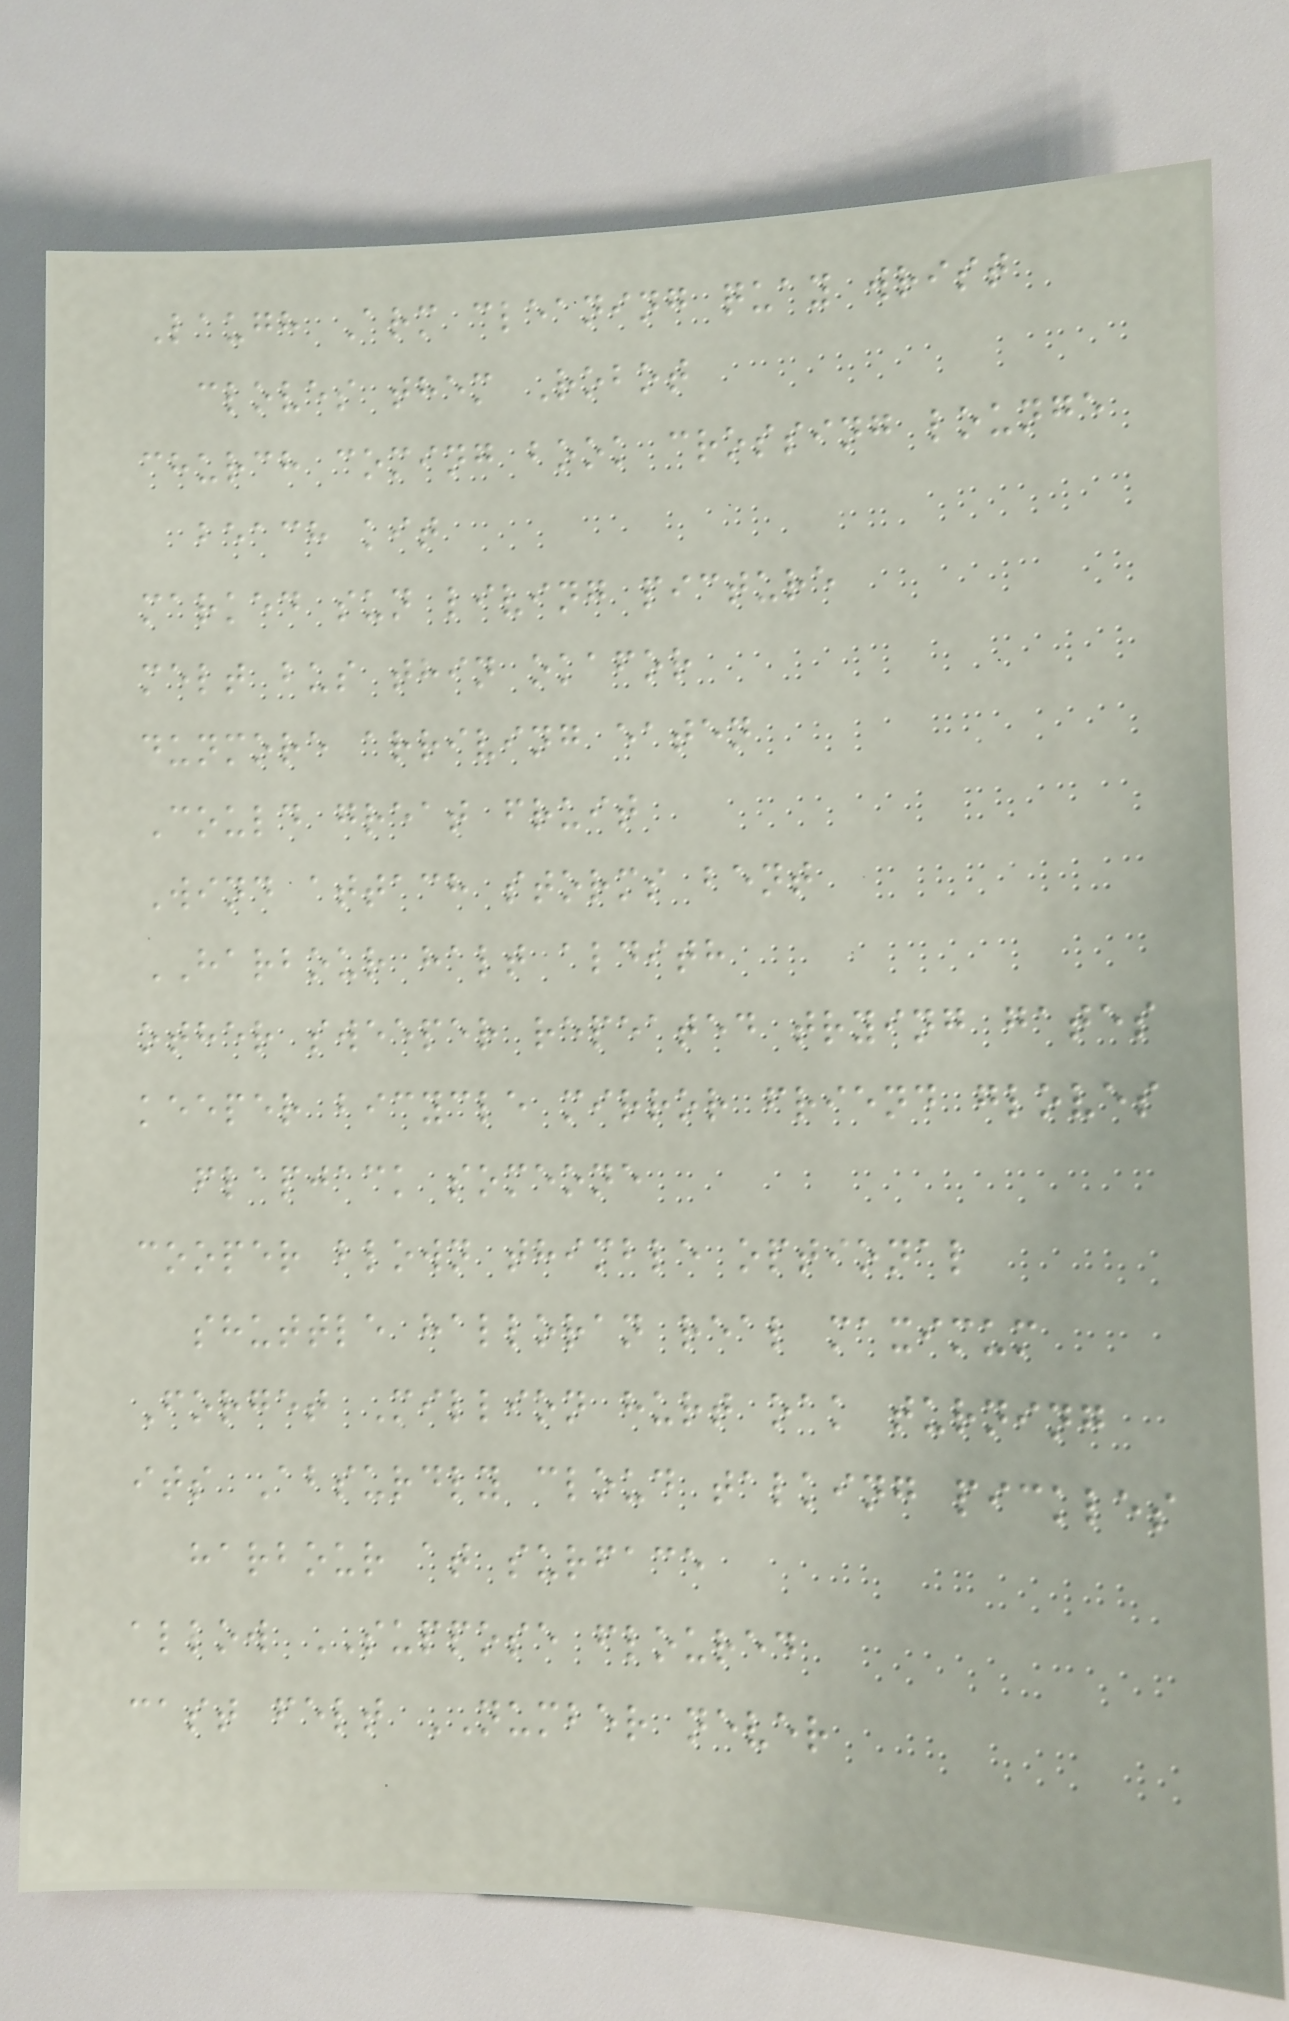Laugh Arm cleaning quay wrist
cloves them Robot
church coming book crossing lounge
beach kit
marked sun living picture
melt bus thin okafor
dunmore arriving eaten
Could great fruit
Wind attach storms bent
HARBOUR halt aldith
other sweeper repeated trying gates
keeper bicycle mirror friend gloves
flapjack someone
cooper blown thimble optional
shuttle halloran real maximum
Forget Million hurt oak turning
its Absurdly cloud talking pickles
harbour at surface
allow SUPPOSE floured
cast felt NUMBER never
